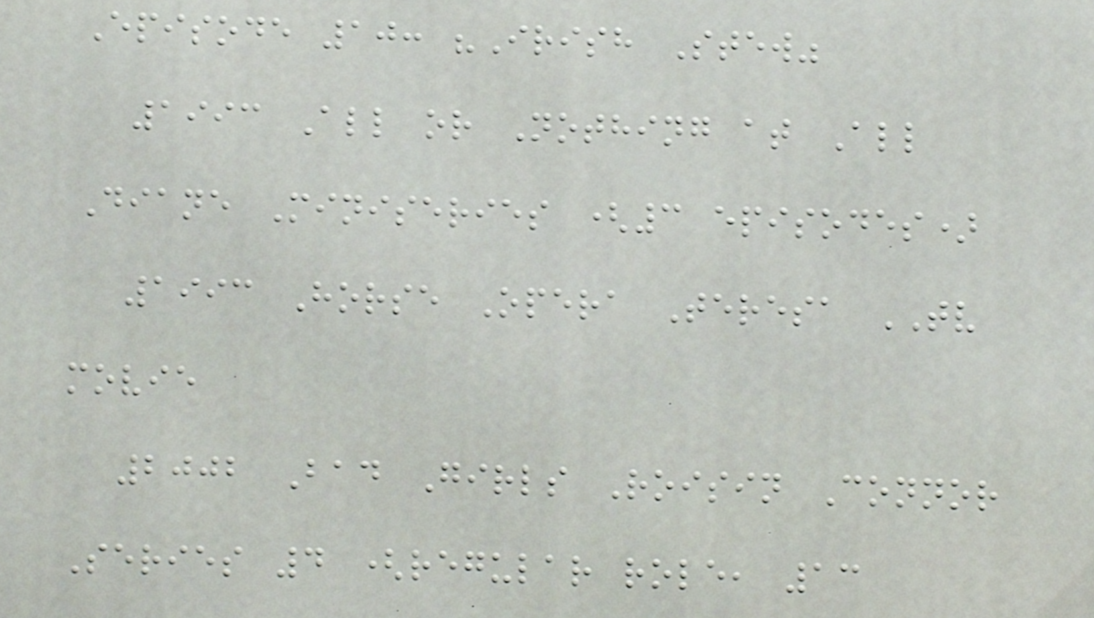Episode 10: "Irish Stew"
1993 All or Nothing at All
Diane Miniseries (3 episodes)
1993 Horse Opera Teresa TV
movie
2002 Bad Girls Roisin Connor
Series 4 (regular role, 13
